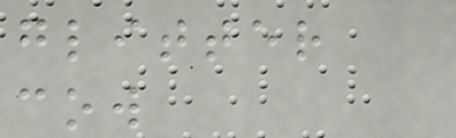glitter
cow
